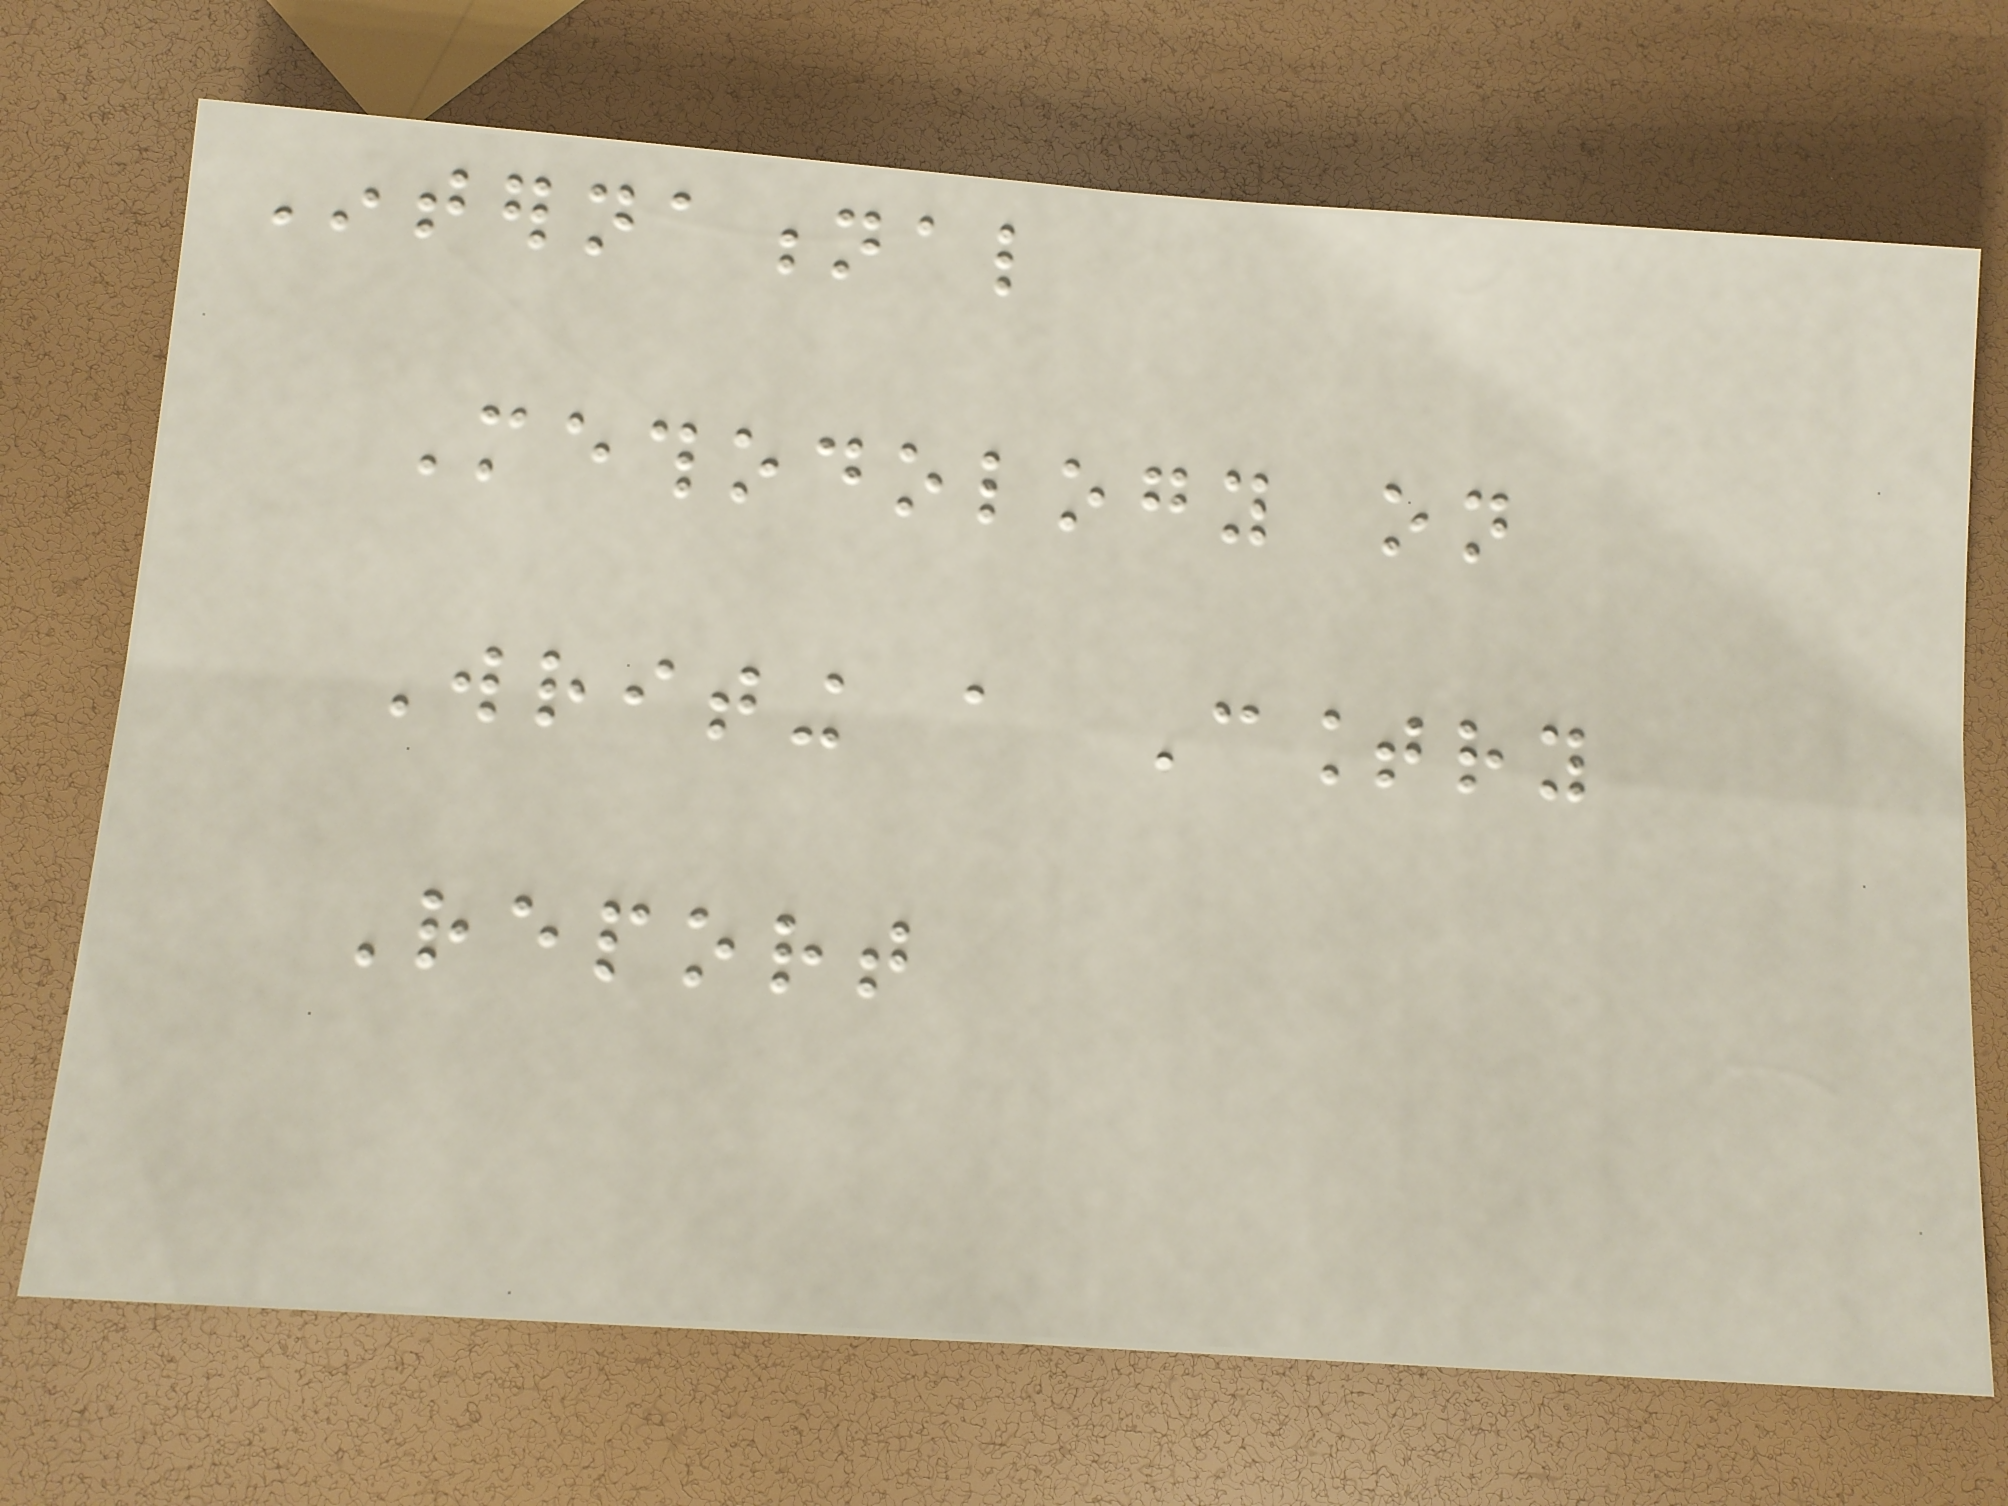International
Methodology on
Writing a Country
Report
